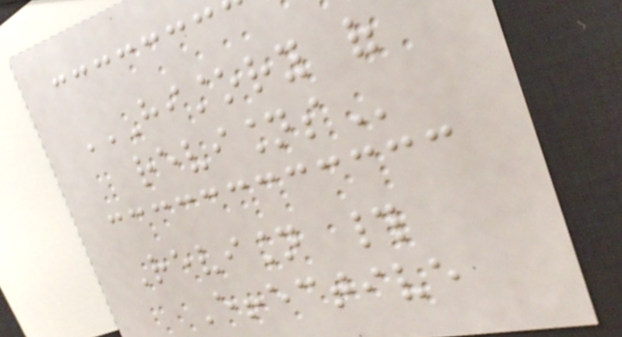HISTORY OF
REVISIONS
Revision #
Effective
